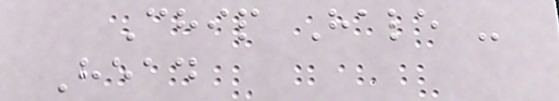Chip Hale -
Head
